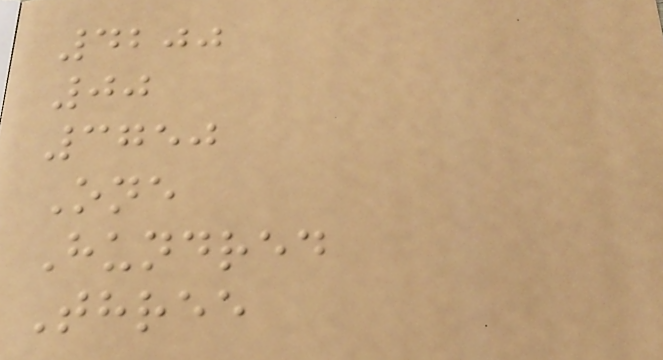4200
00
3750
One
Hundred
Three
